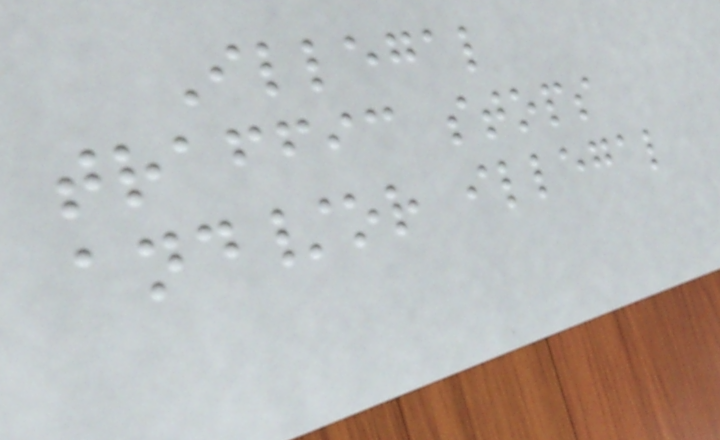Illegal
traffic stops
and/or illegal
